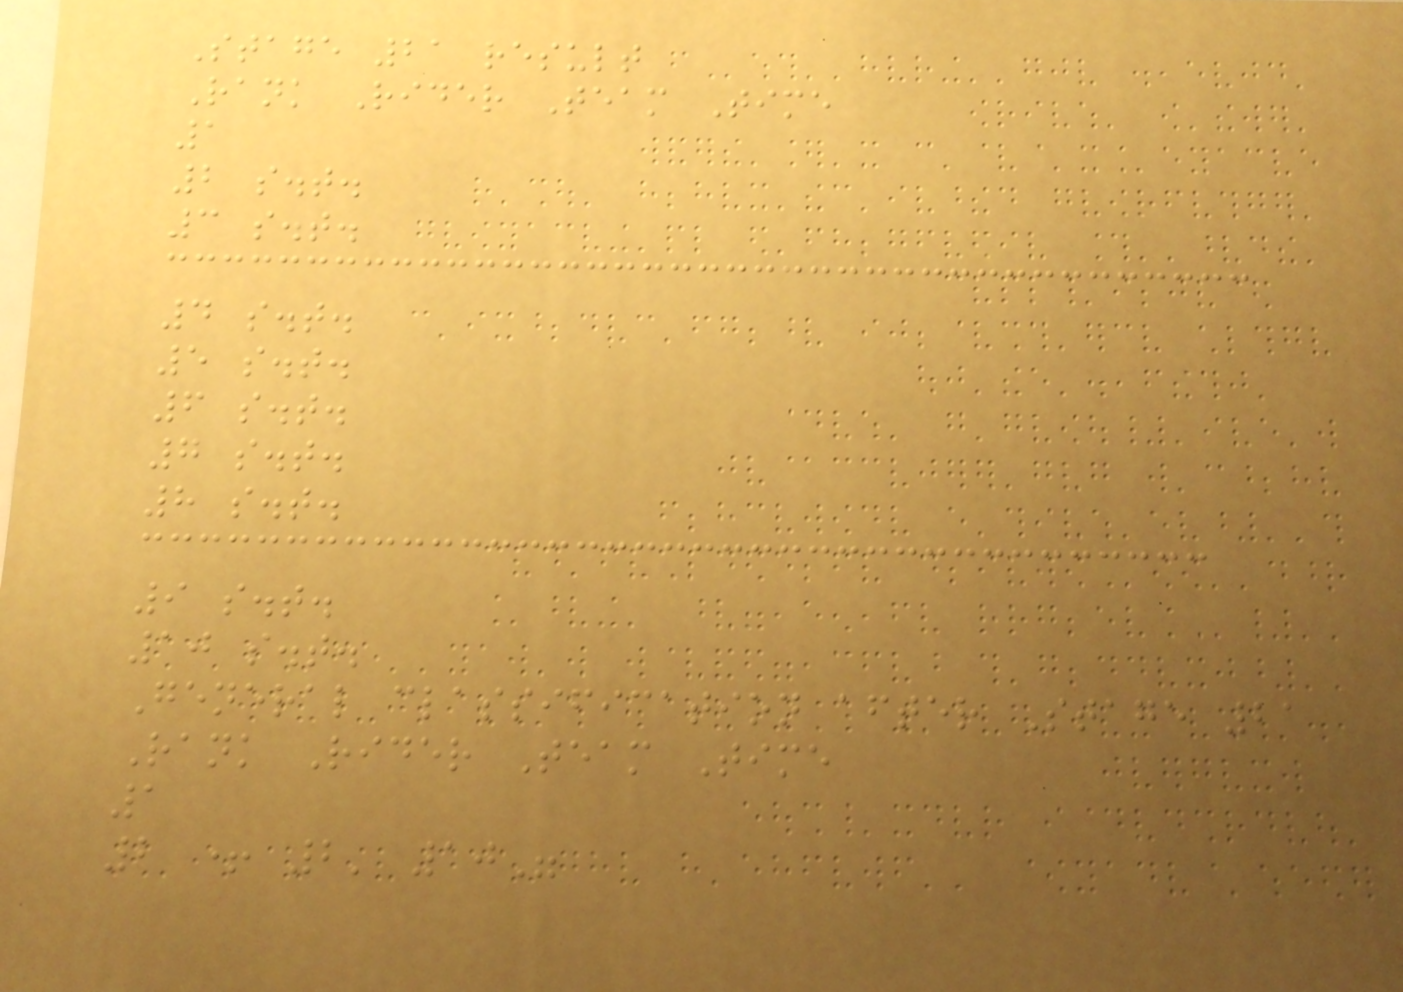Stage 21 result
Rank Rider Team Time
1
2 s.t.
3 s.t.
4 s.t.
5 s.t.
6 s.t.
7 s.t.
8 s.t.
9 s.t.
10 s.t.
General classification after Stage 21
Rank Rider Team Time
1
2 + 2' 10"
